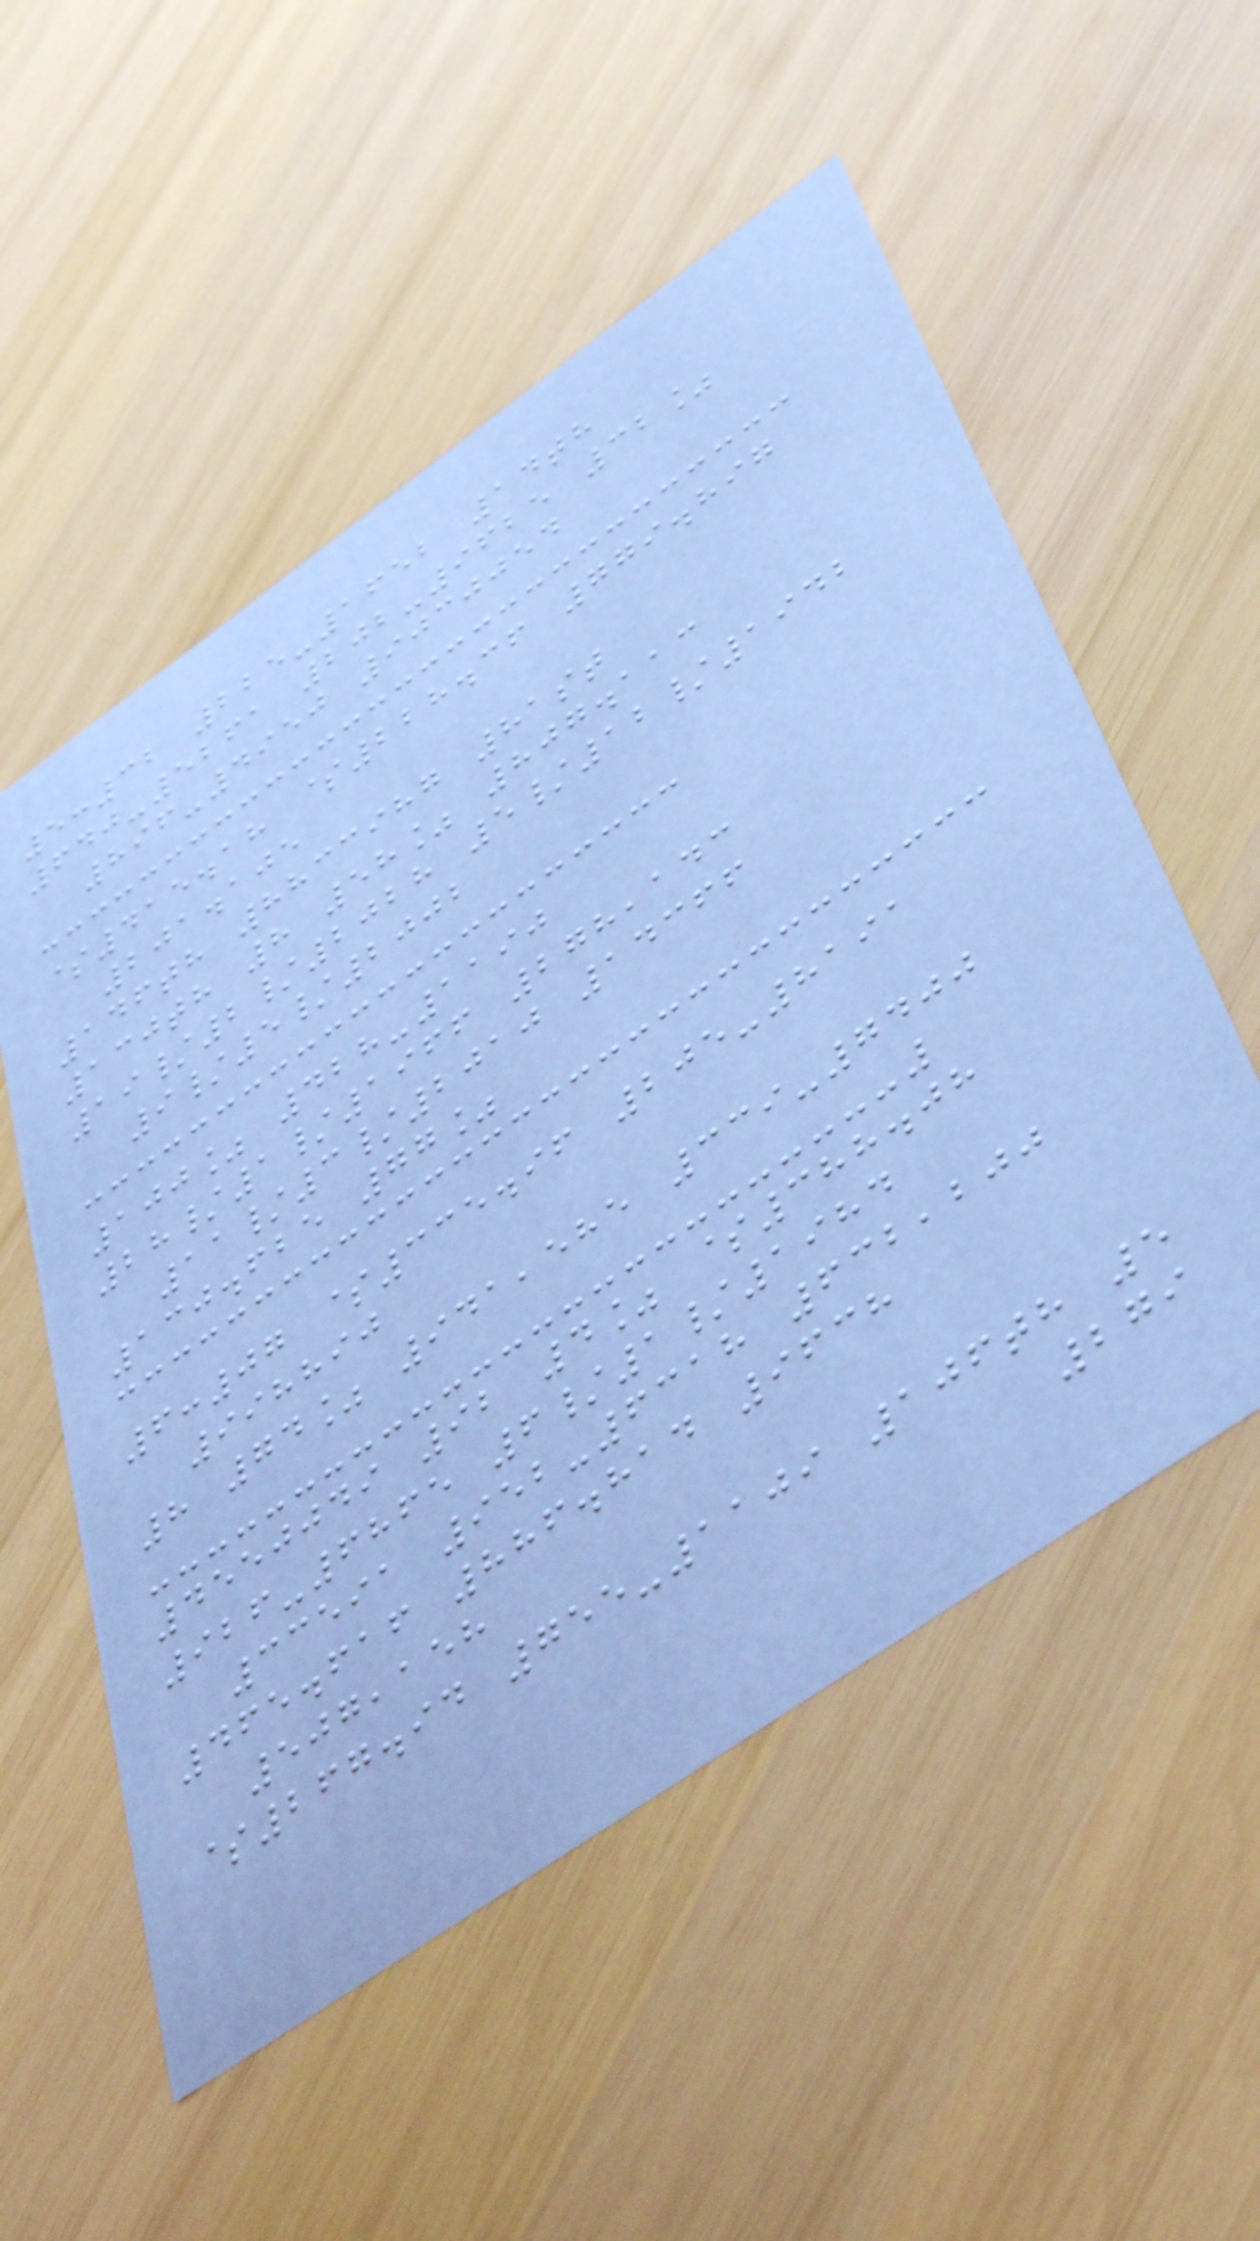5:32 225-1652 14th
640-5261 202-9625 32%
896-4950 9030054
$415.18 $228.36 779.897
201.105
146th 8833987 81st
130th 8 58% 807.113
19/2/2028 5/12/1942
9/5/2002
100% 428-1190
28/1/1966 278,143
11/3/2010 14366
130.625 77%
6:07 $335.96 205-8191
998890
8 74% 941,585 339-7400
4550049 92 4% $388.08
926-6865 6/1/1984
33591 952-6318 632,200
465.616 886.814 9638
507,158
$267.94 755-1109 106th 5
279
